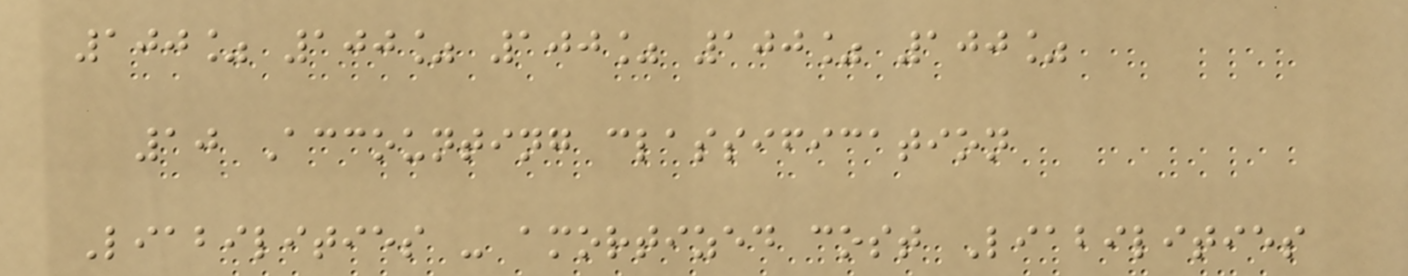100% 100% 100% 100% 100%
10 Accounting classification
Liabilities - amortized cost Liabilities
